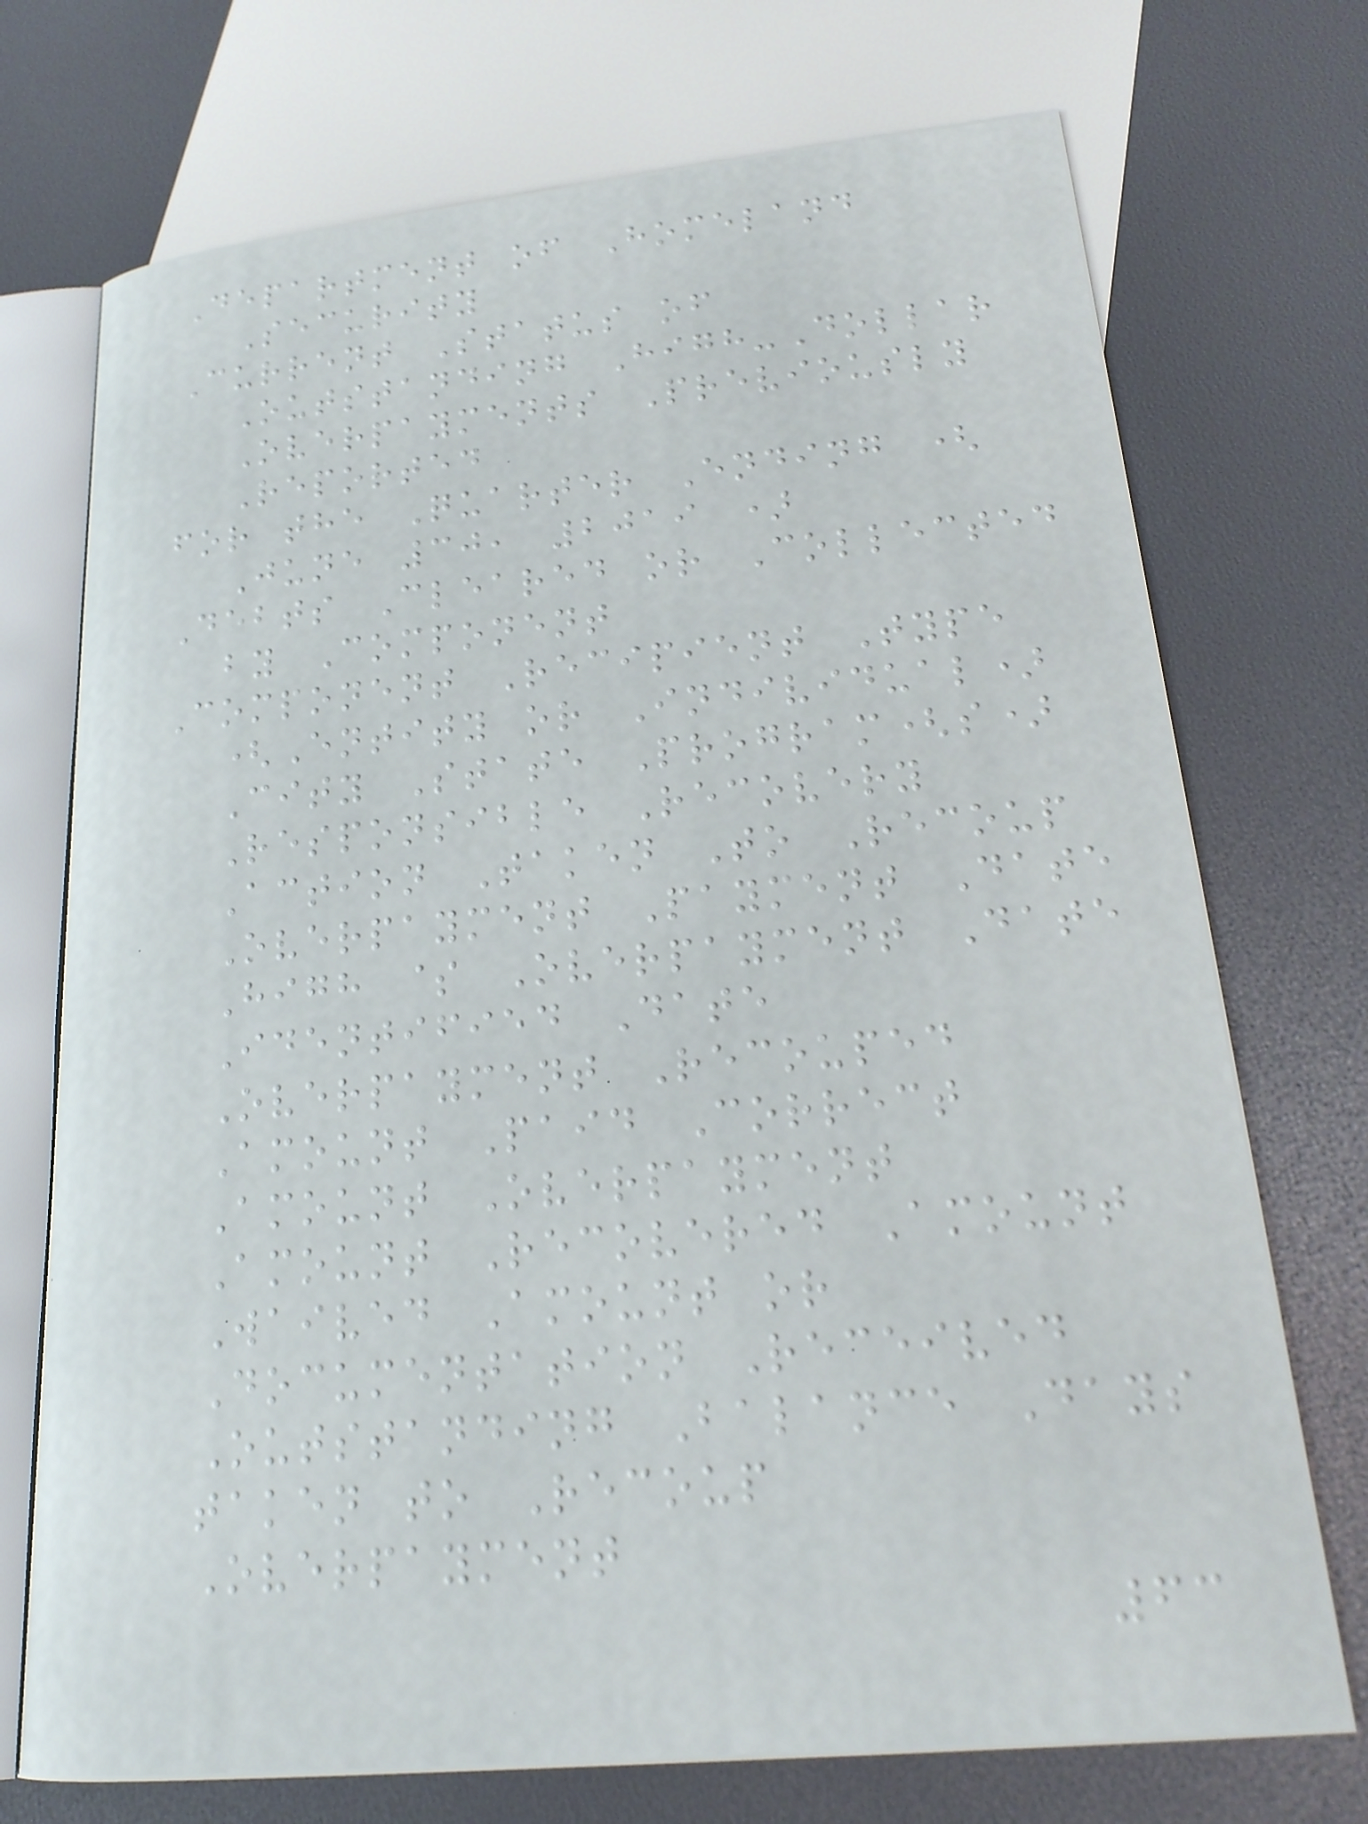Department of Homeland
Security
Current Status of
Outstanding High-Dollar
Overpayments Previously
Reported
for the Quarter Ending (
June 30, 2019 )
Debts Cleared or Collected
by Component
Component Recipient Type
(Entity or Individual)
City State Program(s)
Responsible Recovery
Action Taken To Recoup
Overpayment Payment Date
High $ Overpayment Date
Identified Date
Overpayment Recouped
Amount Paid Correct
Amount Overpayment
Amount Recovered Amount
Waived Amount or
Documentation Received
Outstanding Balance Days
taken to Recoup
Overpayment
63
